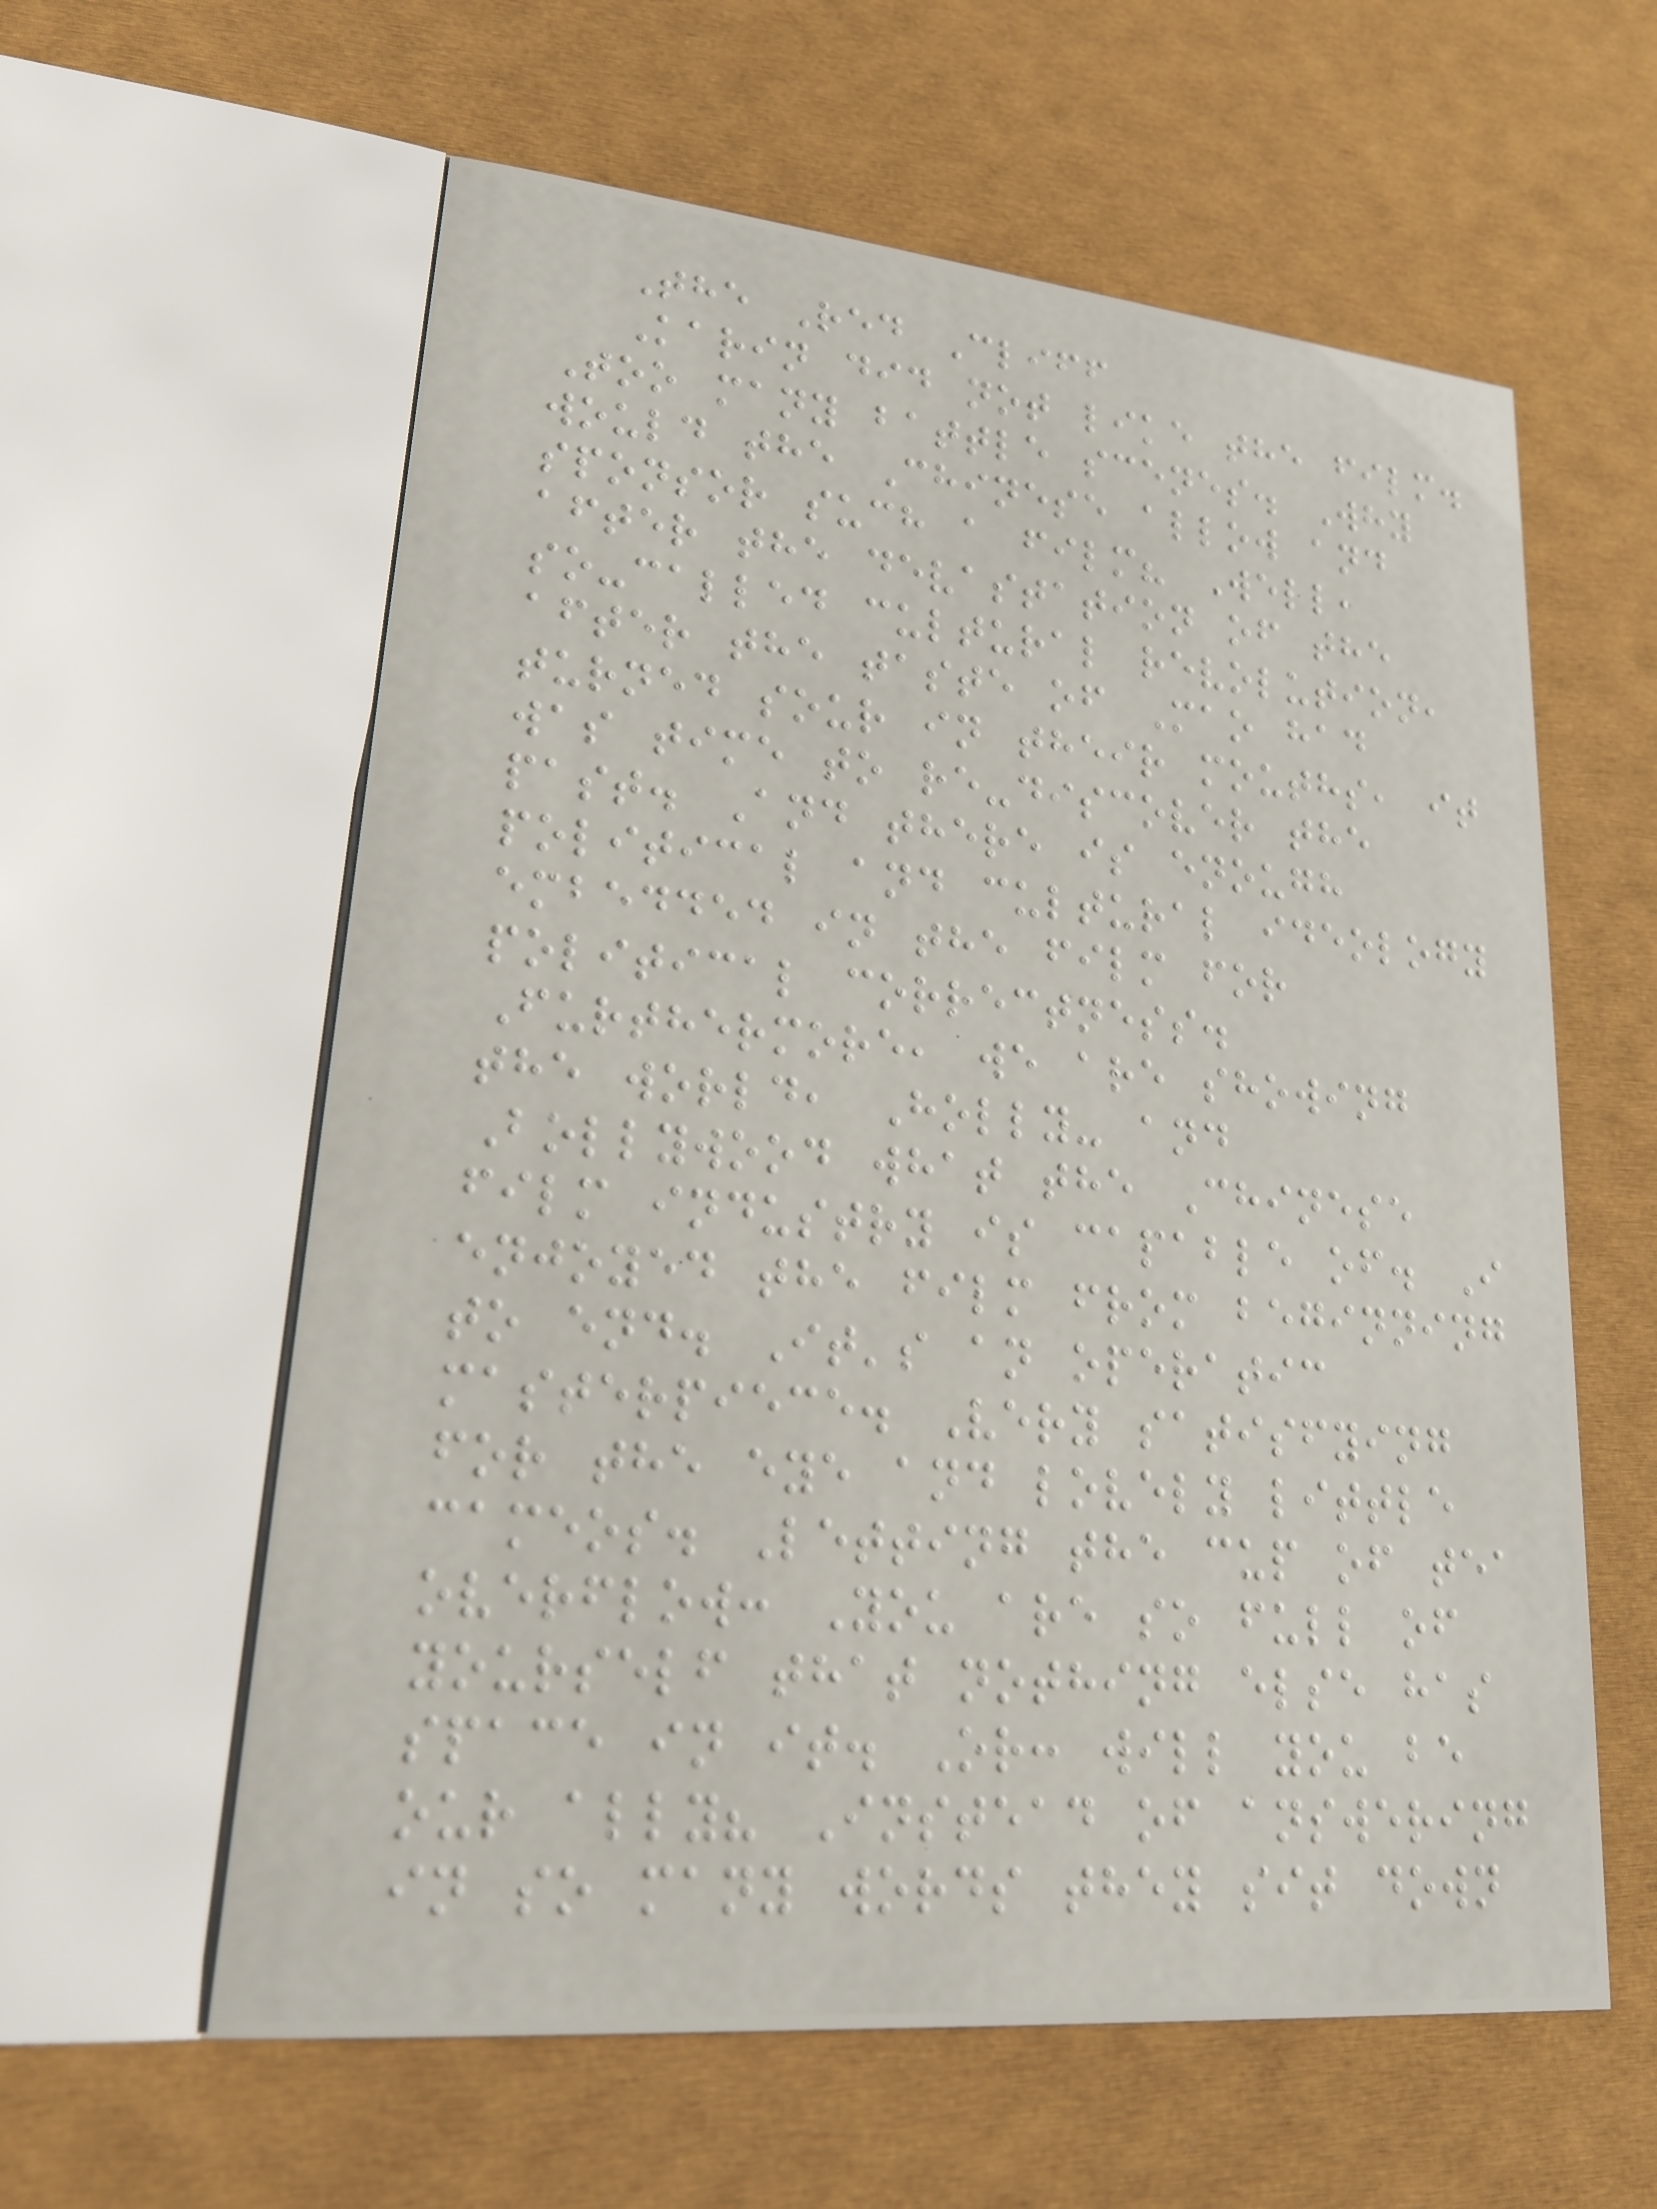The Red Cliff
Karin did not like the film.
Too many battle scenes. Why
would the Chinese allow and
sponsor such a film? Well,
after the devastation of the
so-called cultural revolution,
after the taste of Mao had
turned sour in their mouths, it
was time to re-discover the
past. And there is enough
political and cultural ideology
embedded in the film for
political correctness.
Furthermore, we are showing
the world, Holly- and
Bollywood what the Chinese
film industry is capable of. I
enjoyed the film from beginning
to end. It's an operatic
masterpiece. Very satisfying
for the eye and lovely little
cameos. Letting the cup of tea
overflow: You are so full of
yourself that nothing else has
space in it. Or: will you be
our ally? Instead of answering
in so many words they sit down
